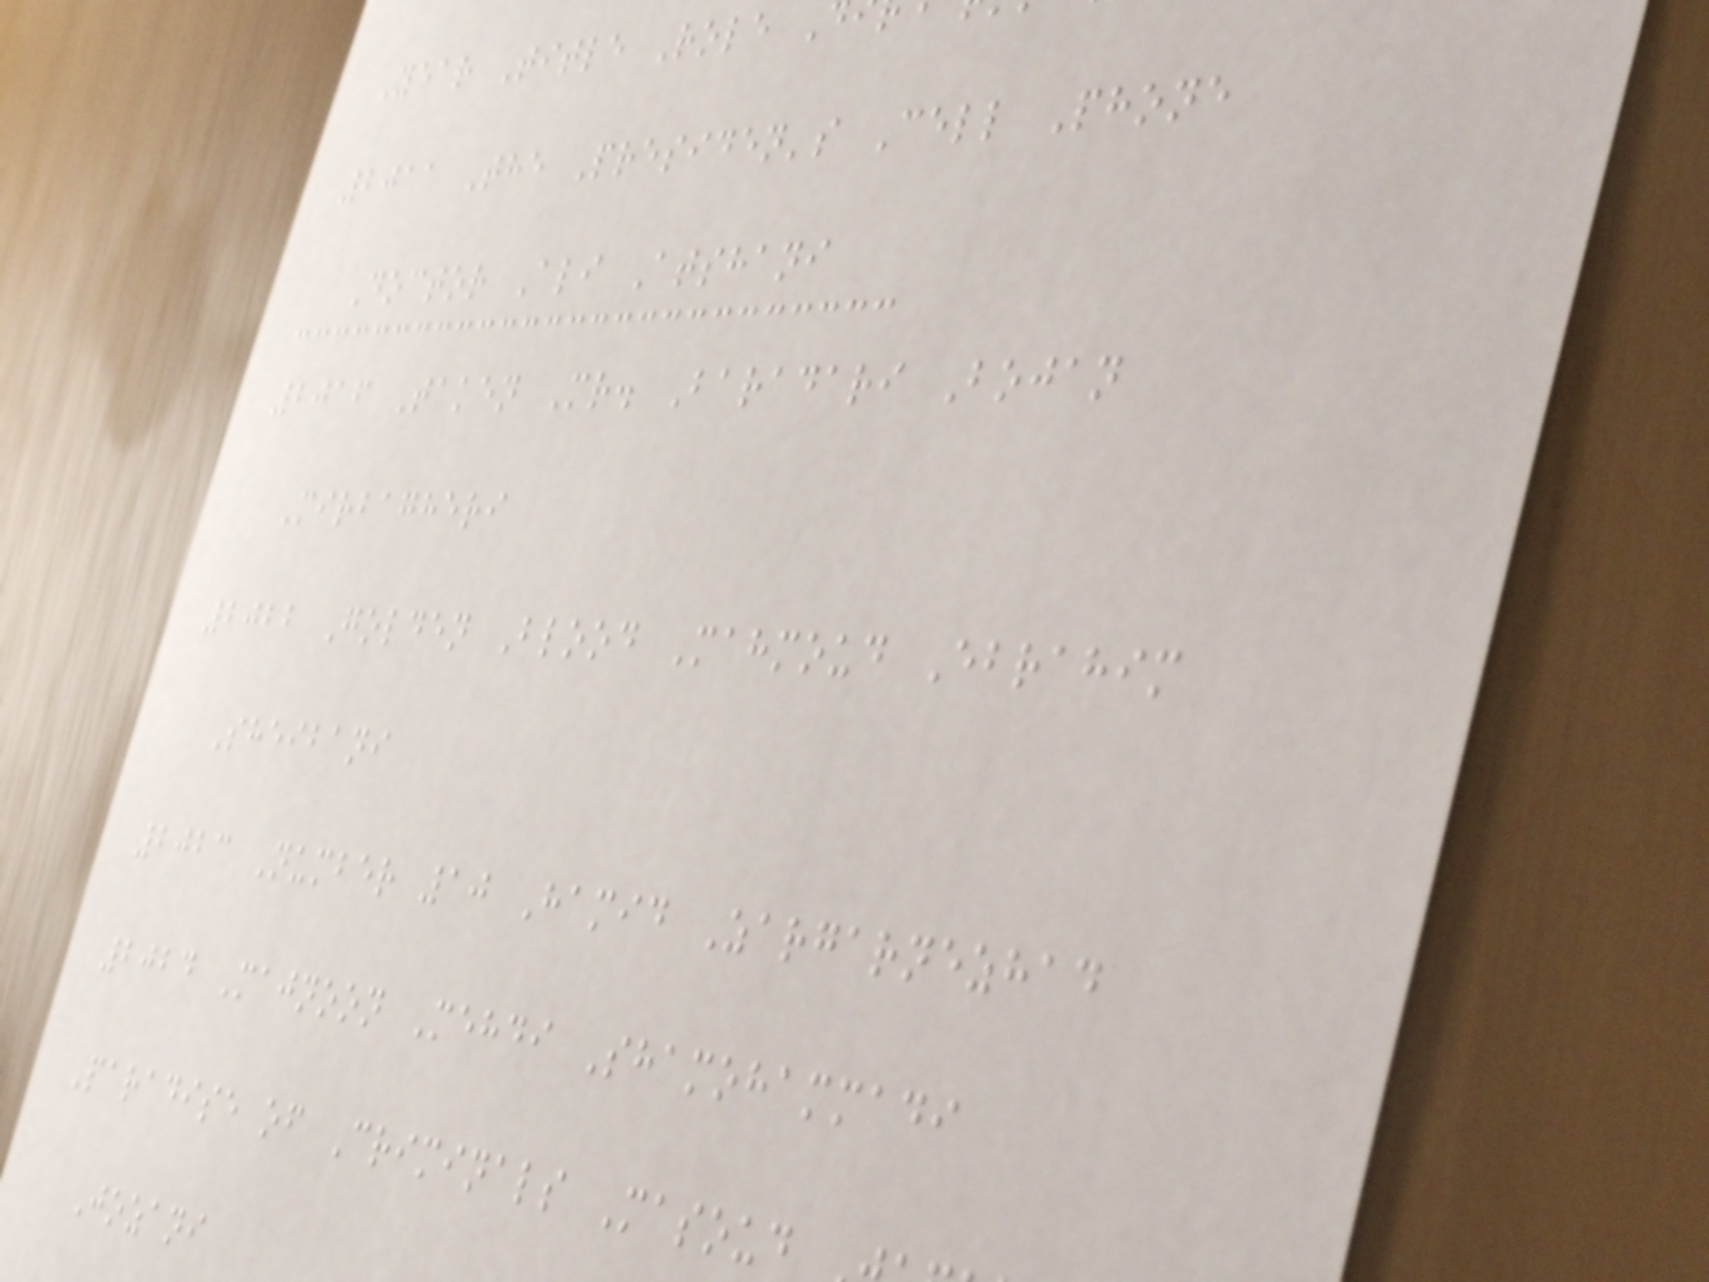Year Title Role
2011 The Presiden's Cell Phone
Doctor Ali Atshani
2016 Taken Mr. Baradari Bojan
Mirbagheri
2022 Golden Blood Mahmoud Ebrahim
Sheibani
2023 Number 10 Hamid Zargarnezhad
2024 Majnoon Mehdi Shamohammadi
Paradise of Criminals Masoud
Jozani
